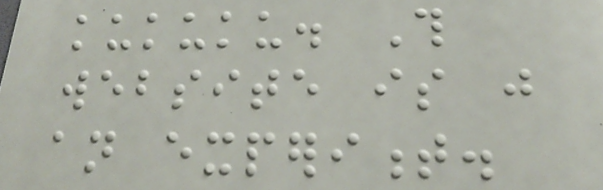kukuku. This
website is just
an experiment.
